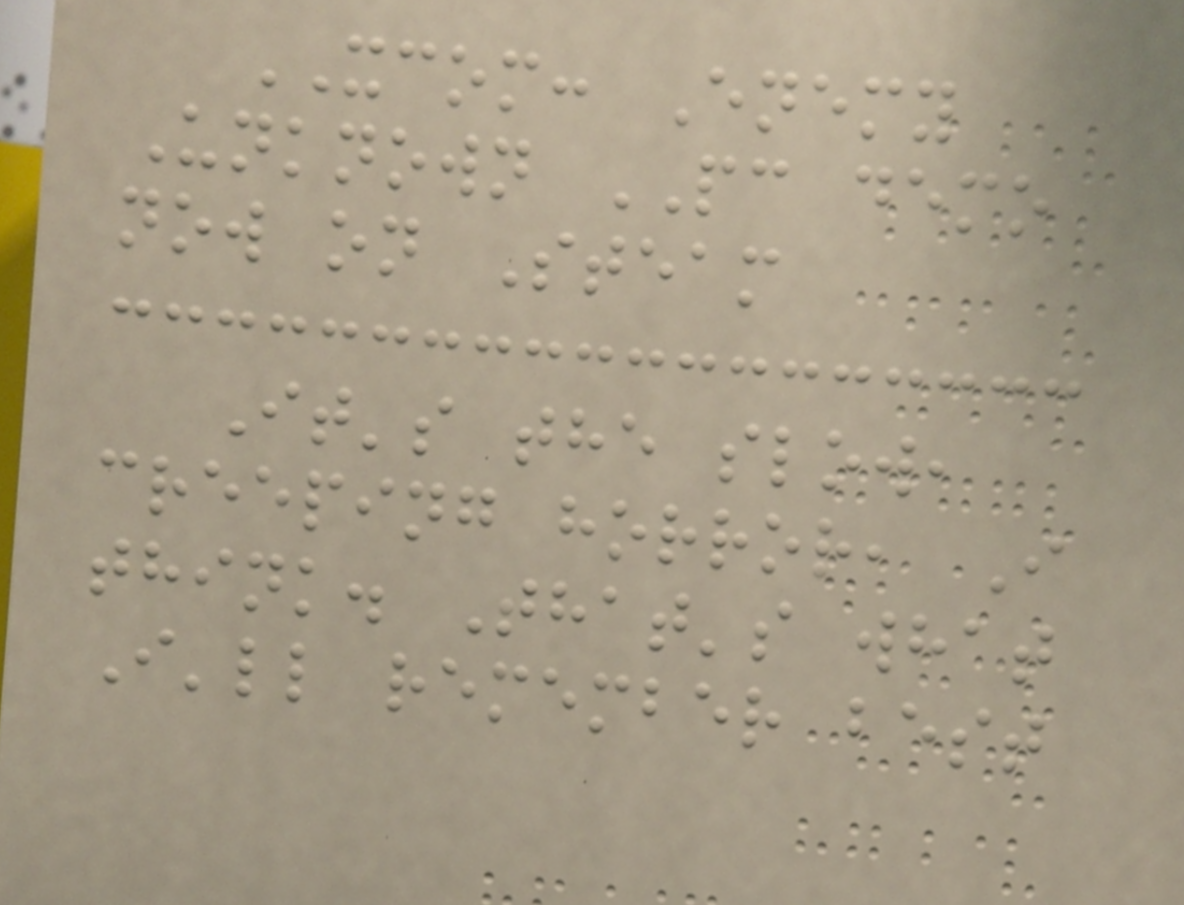XCOM: Enemy
Unknown PC demo
now on Steam
It's the slow,
creeping horror, I
think. That's what
I'll remember best
